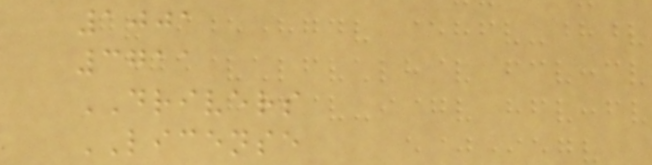1001
3711
DRIVERS
LICENSE
